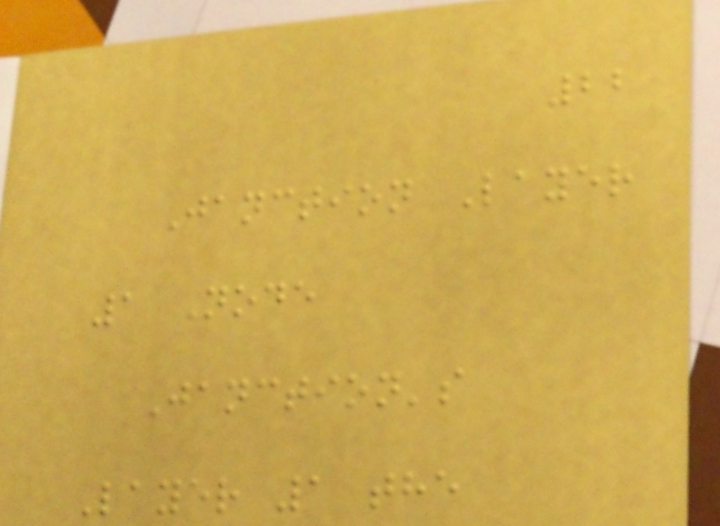22
Janction Layer
1 Node
Janction's
Layer 1 the
